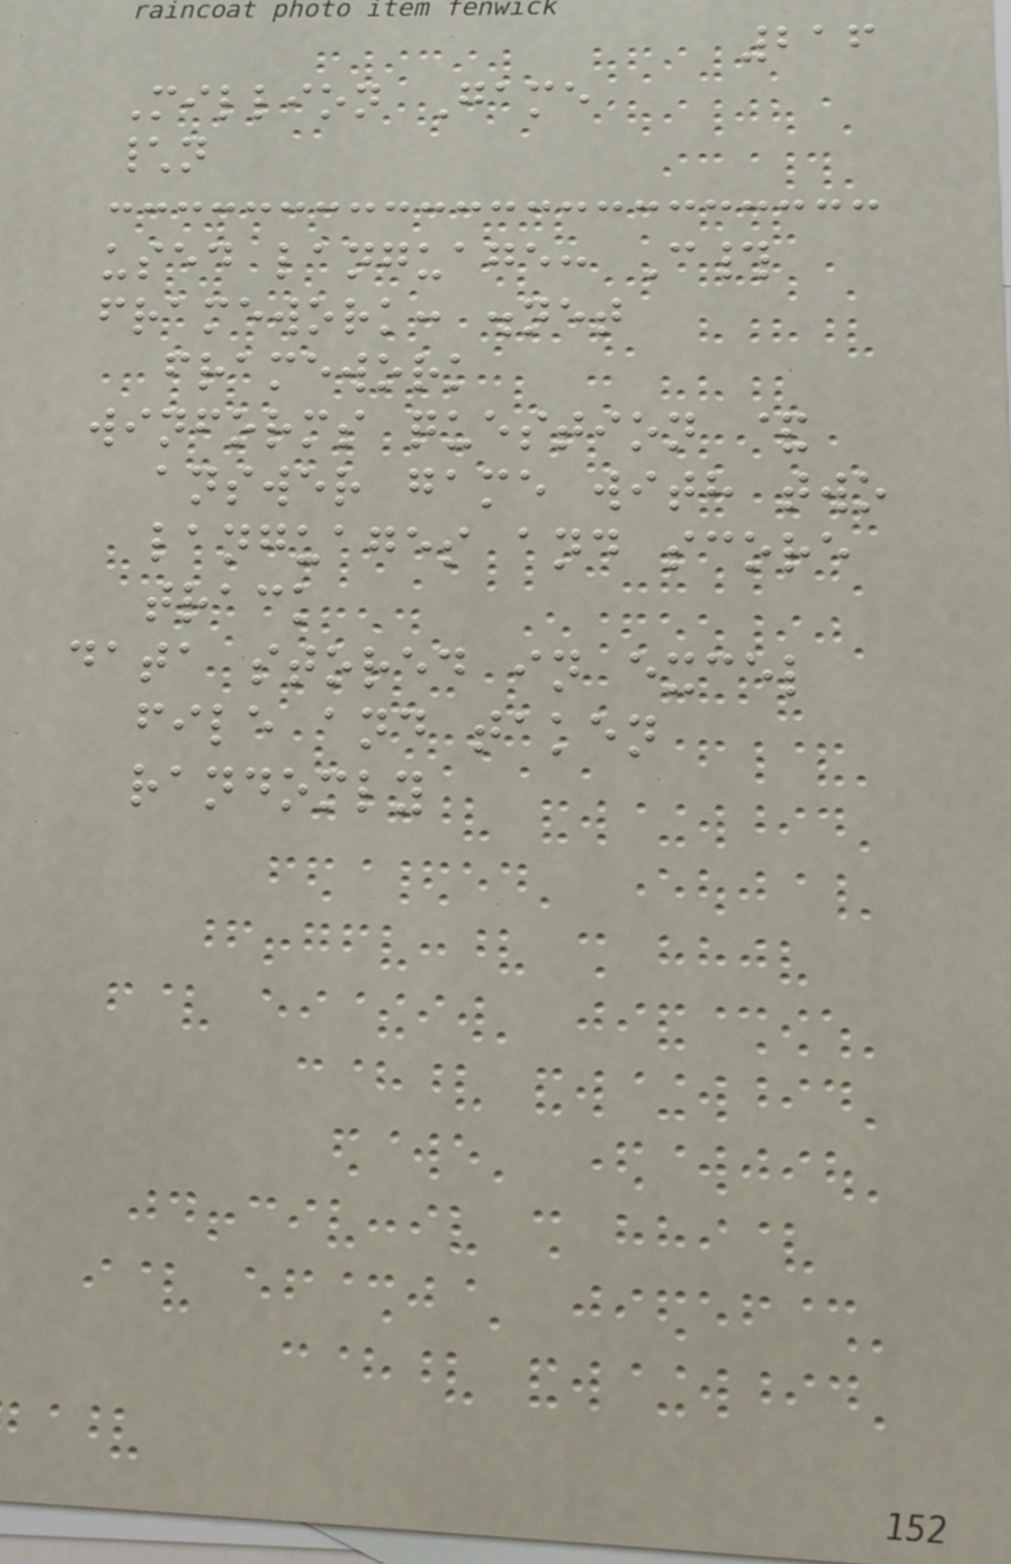216
Million Game
\n
used language: C#
framework: .net
framework
winforms question &
answer game with two
languages and score
track
data stored in excel
file and taken
randomly
